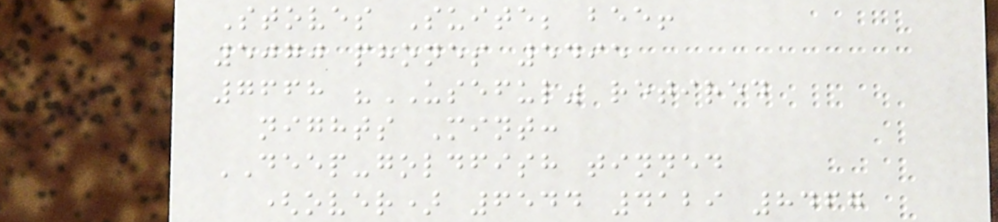Stoves Suite; bee!
5070 phones 5495
7668 "USEFUL" retired
nights Mint:
DEEP-goldfish tinned
(over) 6544 4129 8467
